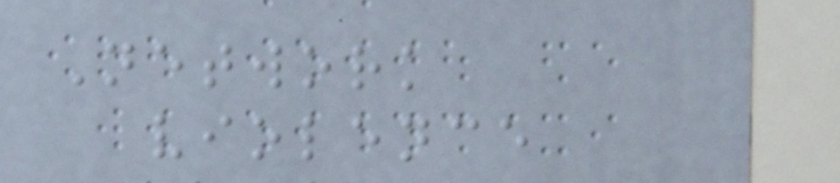Network
violence
